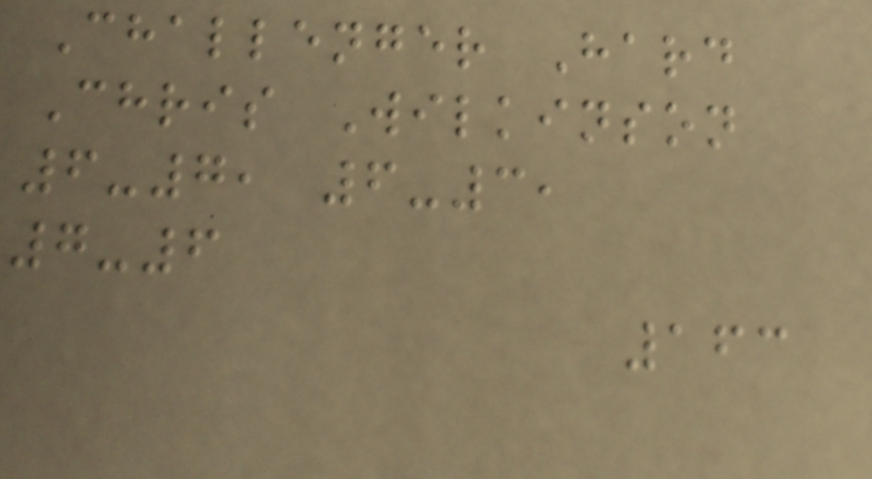Challenger Hard
Chris Wilkinson
6-7, 6-3,
7-6
163
